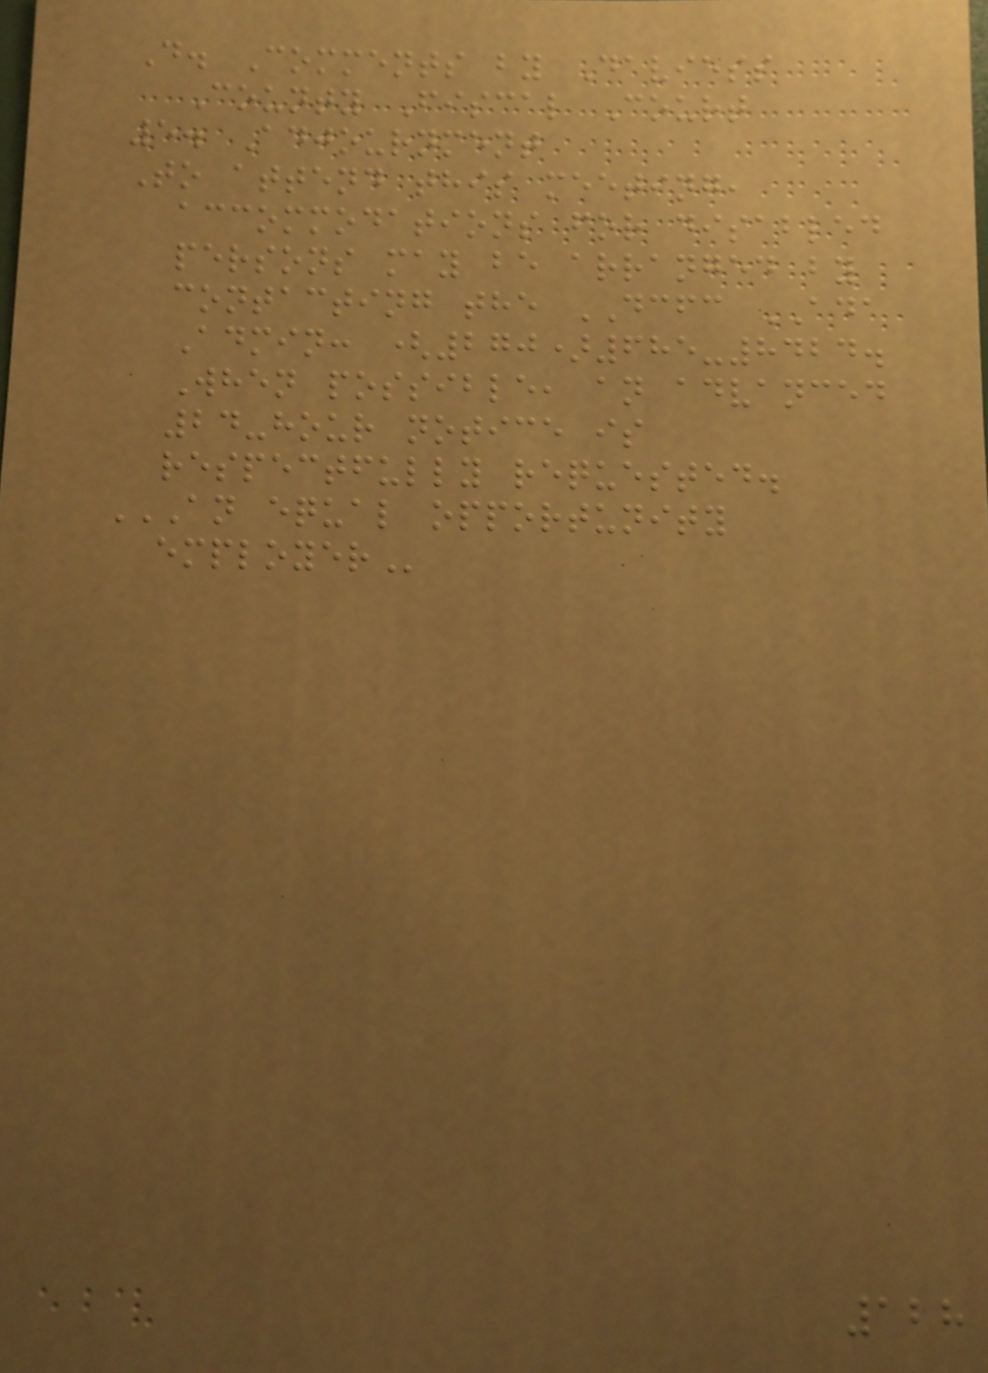D. Comments by Daviess
County Fiscal Court
5. Adjournment
To attend this meeting,
accommodations for disabled
persons may be arranged by
contacting the DCFC ADA
Admin: (270)685-8424.
When possible, an advanced
24-hour notice is
respectfully requested.
AN EQUAL OPPORTUNITY
EMPLOYER
128
